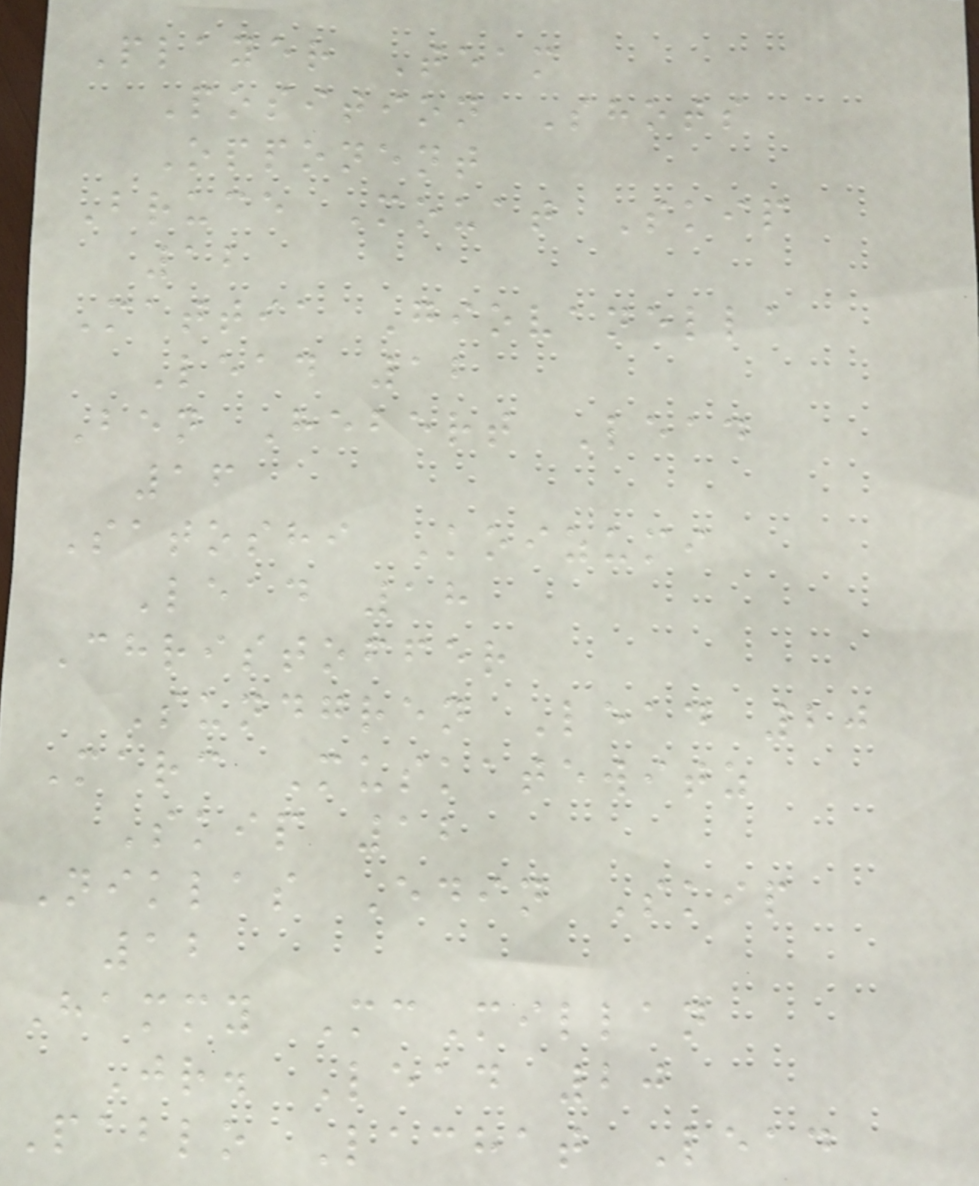Player Team
Position Shots
Opponent
Bruce Mouat Skip
12
Mattia Giovanella
Lead 12
Ben Hebert Lead
16
Satoshi Koizumi
Lead 18
Christoffer
Sundgren Lead 20
Marc Muskatewitz
Skip 12
Niklas Edin Skip
12
Hammy McMillan
Jr. Lead 20
Pablo Lachat Lead
